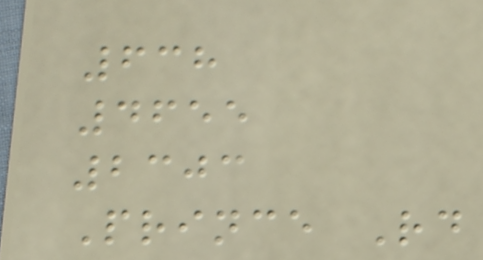638
4655
2303
Prince Rd
